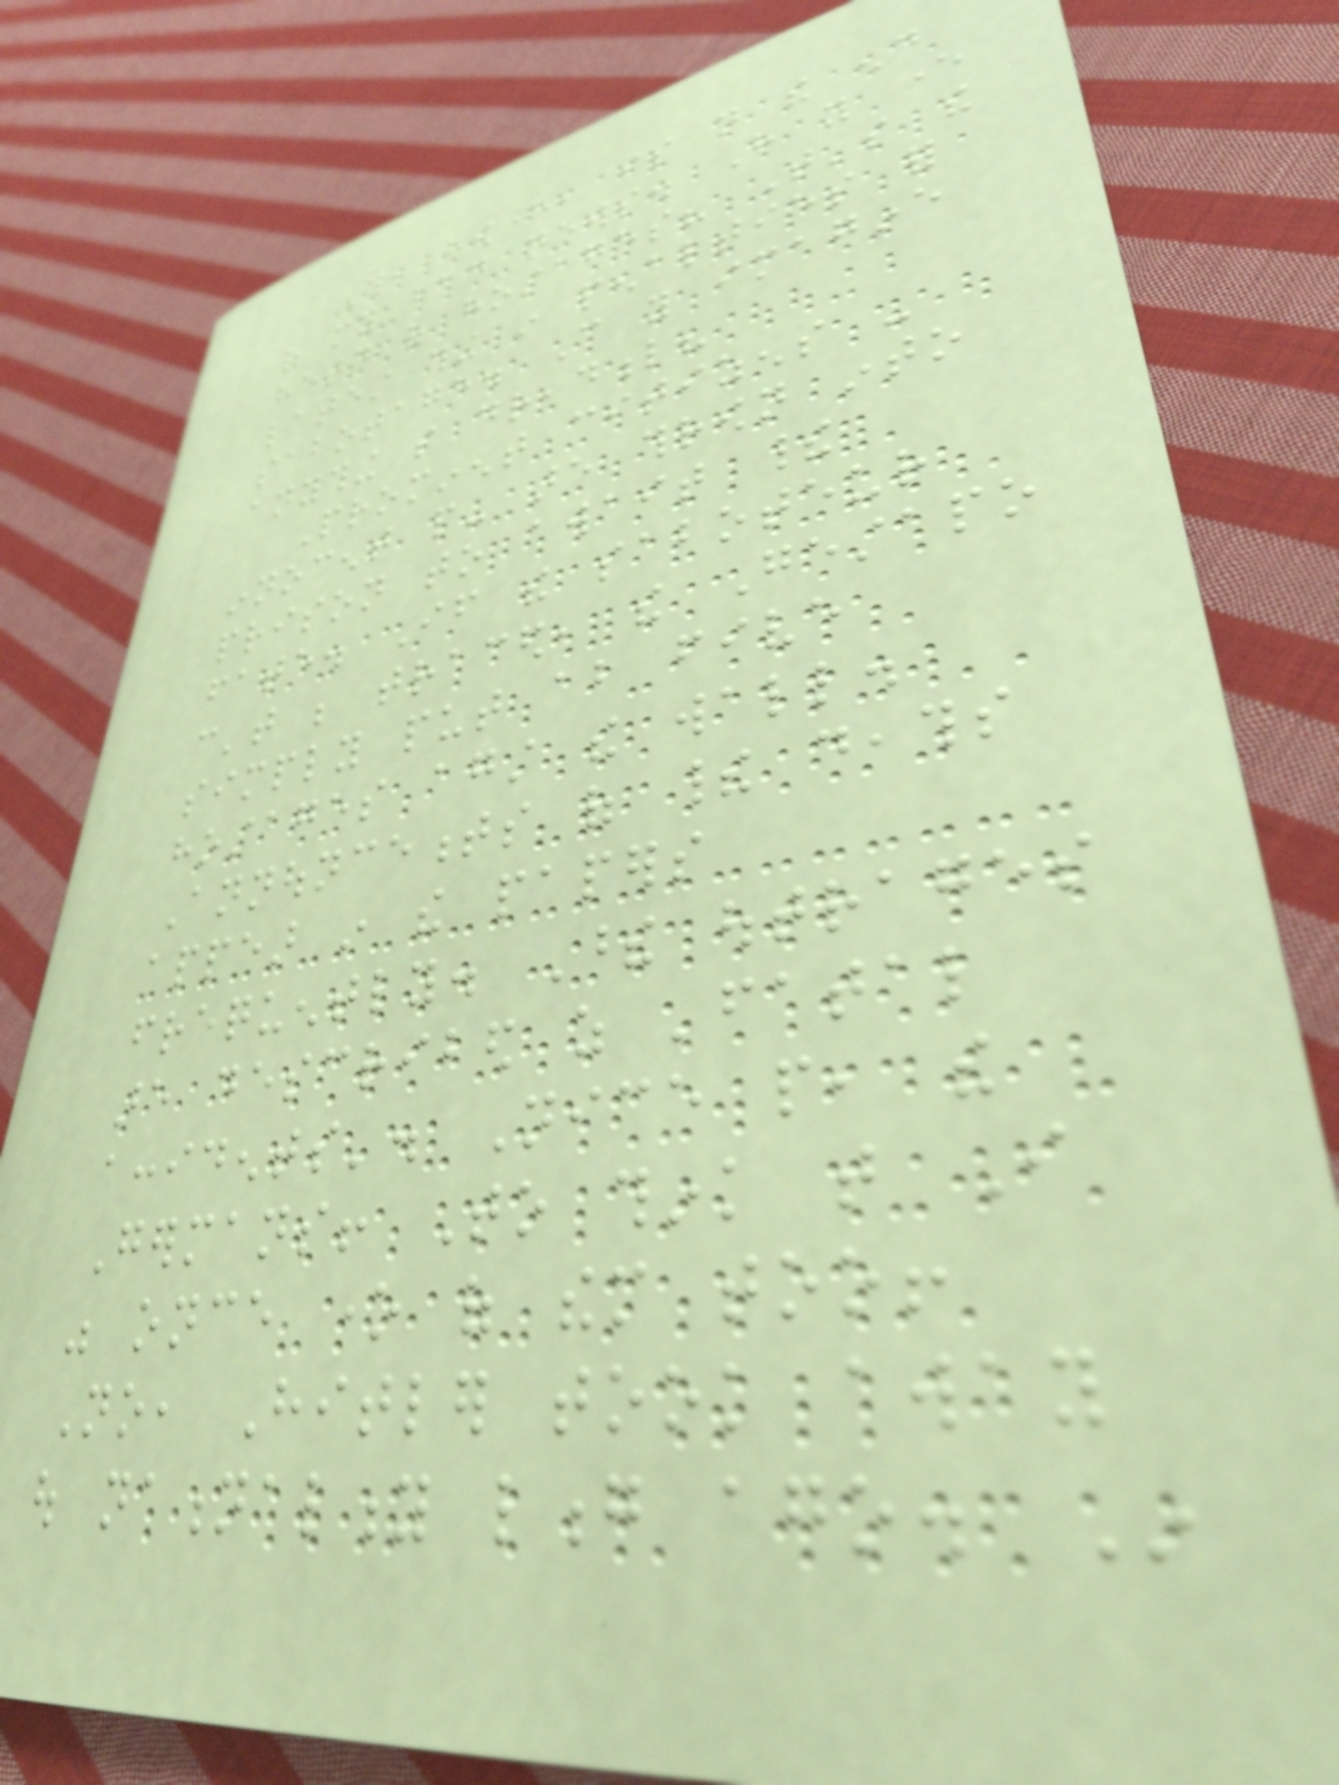This, however, is not the end
of my bad news. Have you ever
heard of hostages? That's the
latest thing in penalties for
sabotage. Can you imagine
anything so dreadful?
Prominent citizens -
innocent people- are thrown into
prison to await their
fate. If the saboteur
can't be traced, the Gestapo
simply put about five
hostages against the wall.
Announcements of their deaths
appear in the papers
frequently. These outrages
are described as 'fatal
accidents'. Nice people, the
Germans! To think that I
was once one of them too!
No, Hitler took away
out nationality long ago. In
